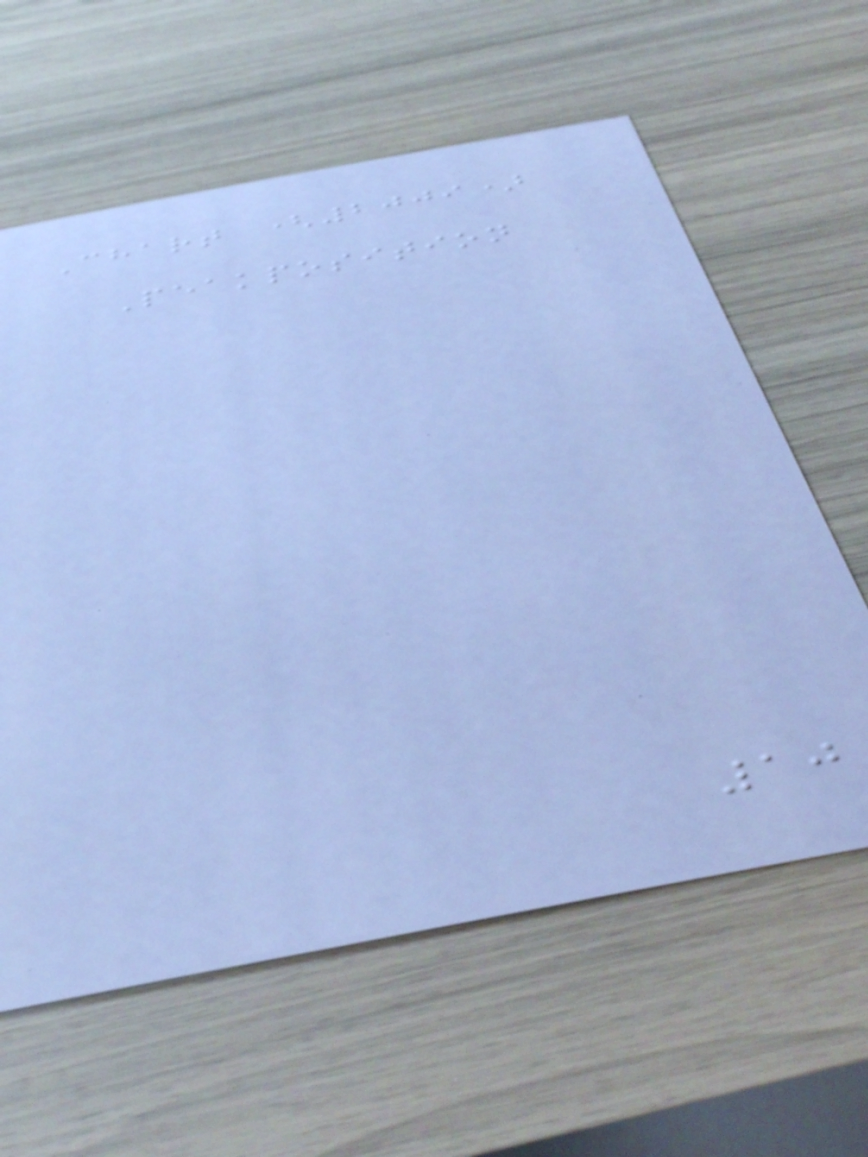Chart (2009)
Peakposition
10
